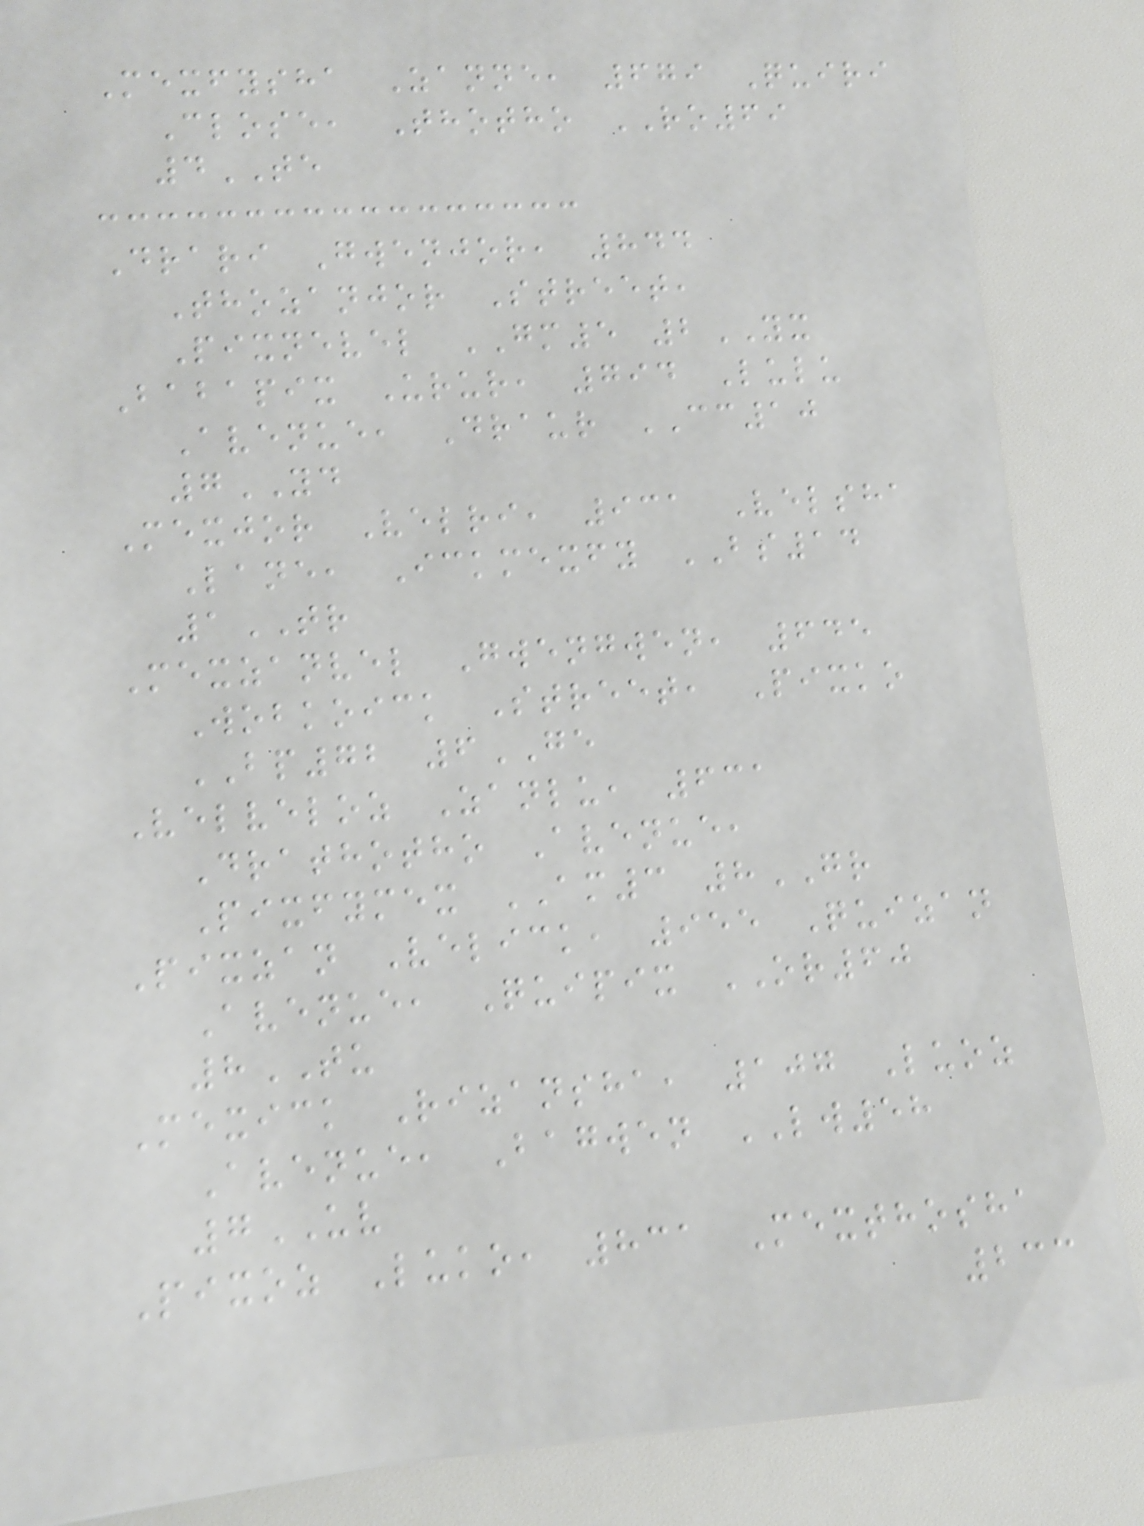Mexfysha Zanne, 679 Quiri
Close, Thotho RO69
4TE
Drari Gwenjor, 844
Thozanjor Street,
Pixnevel GM5 2YX
Babapix Urur, 794 Lulu
Avenue, Draur CC10
7YD
Mexjor Velri, 931 Velsha
Lane, Ickmexfy BS14
1TR
Mexzanvel Gwengwen, 645
Wobkoick Street, Pixko
BP72 6GE
Velveloz Zanlu, 631
Drathotho Avenue,
Pixfymex AM3 8GR
Pixzan Velick, 955 Quizan
Avenue, Quipix OR60
8TU
Mexick Rizansha, 107 Luoz
Avenue, Bagwen LW58
7UV
Pixoz Luko, 831 Mexthosha
233
